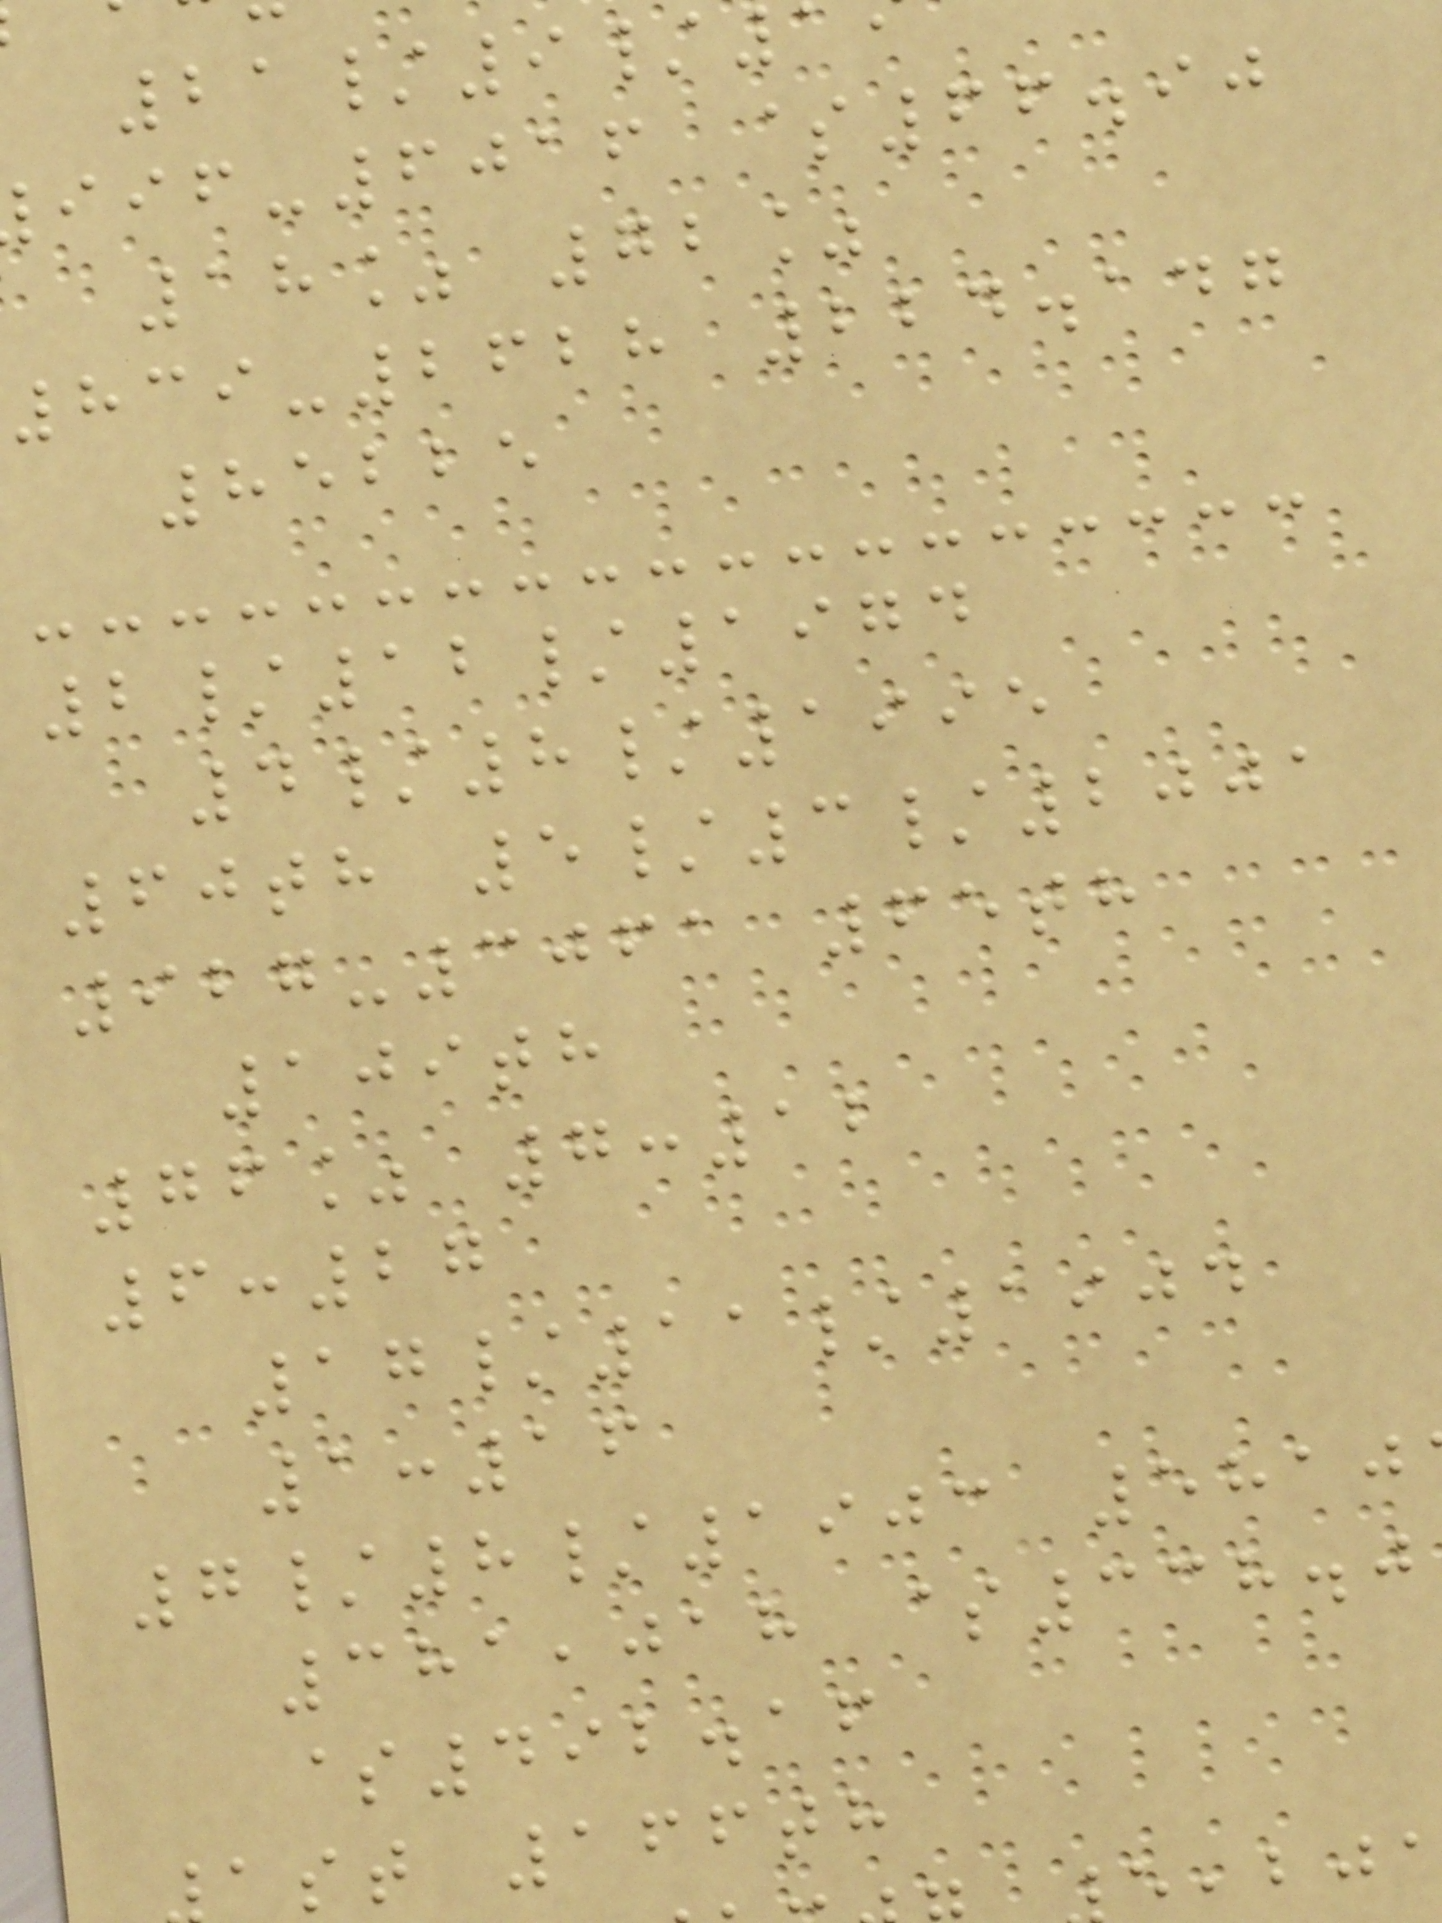21/9/
-6016 $66.90
18% 72%
839-2628 224.147
85225
2/12/1974
4/8/1995
60th 5/3/2001
927-3061 65th
109th
76% 7:12
6:27
17/11/1904
1:16
7/8/1903 5810
381,018 $338.0
$492.16
ast 166th
